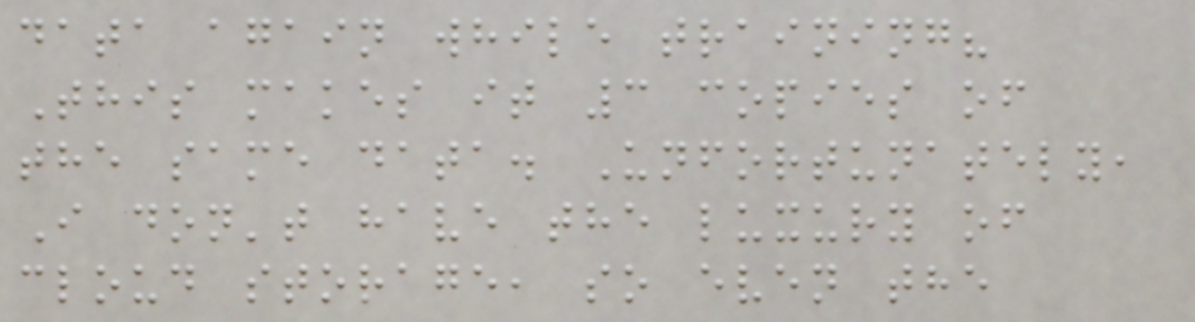data again while training?
This makes it 3 copies of
the same data. Unfortunately,
I don't have the luxury of
cloud storage, so even the
